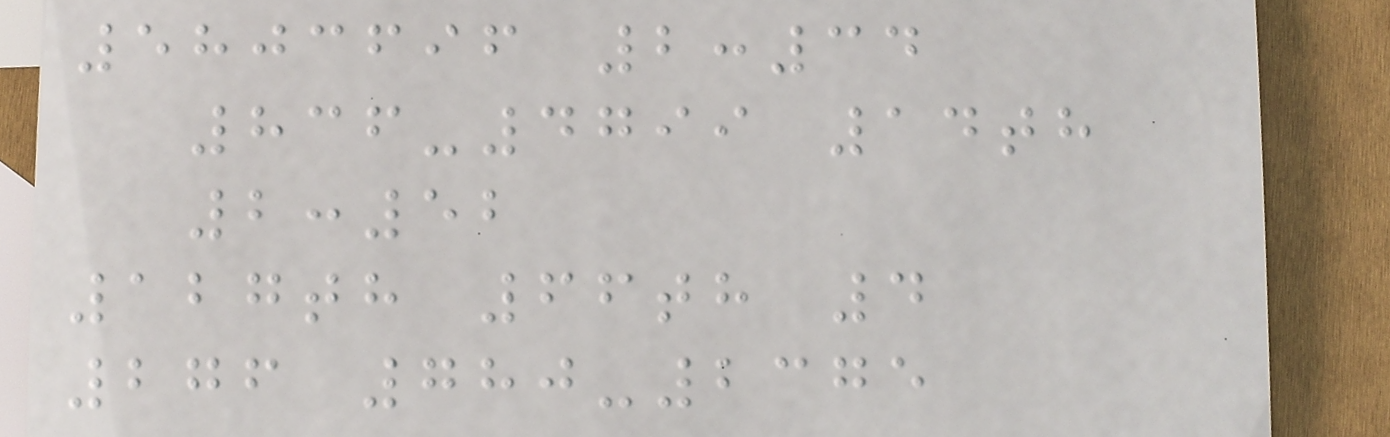5803696 2:34
836-4799 14th
2:52
127th 66th 4
276 780-2375
